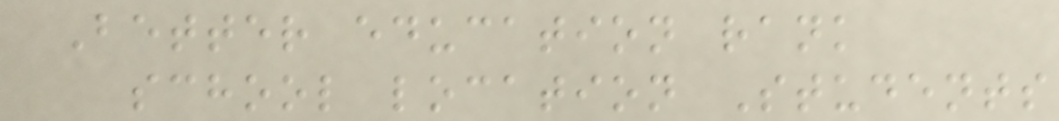Better education rank
school location Students
